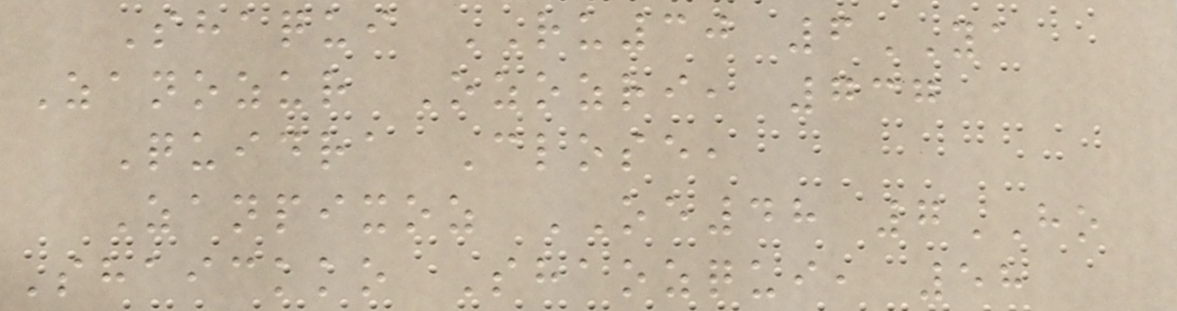Shaqui RU30 6YA
Zanozur Ozozri, 737
Quidra Close,
Zanpixoz OE48 7HO
Shaickko Shaozqui, 58
